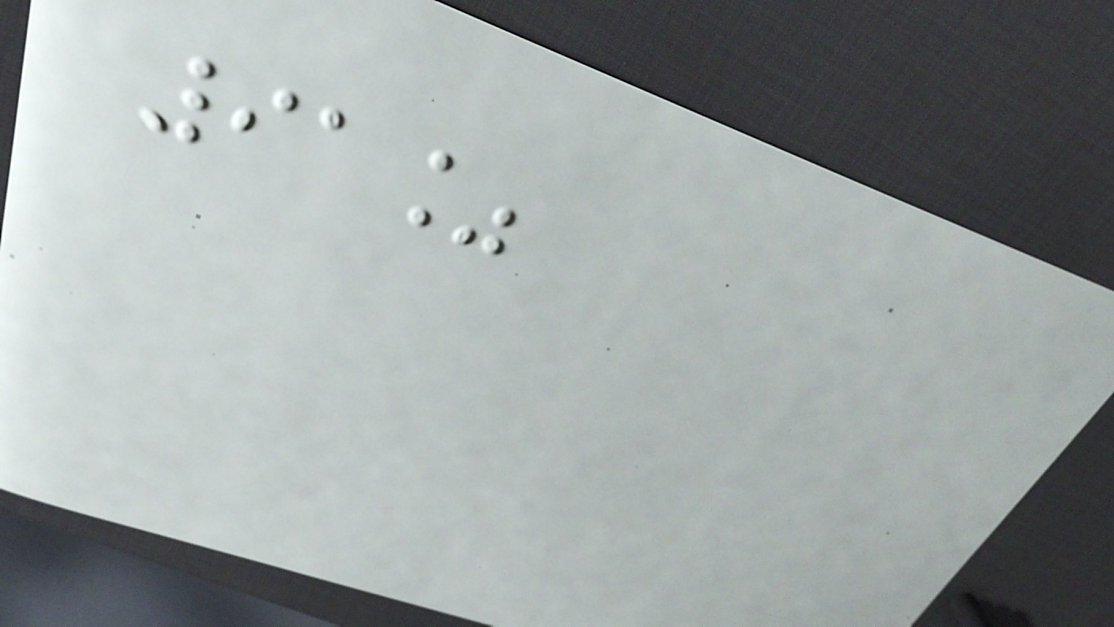91%
